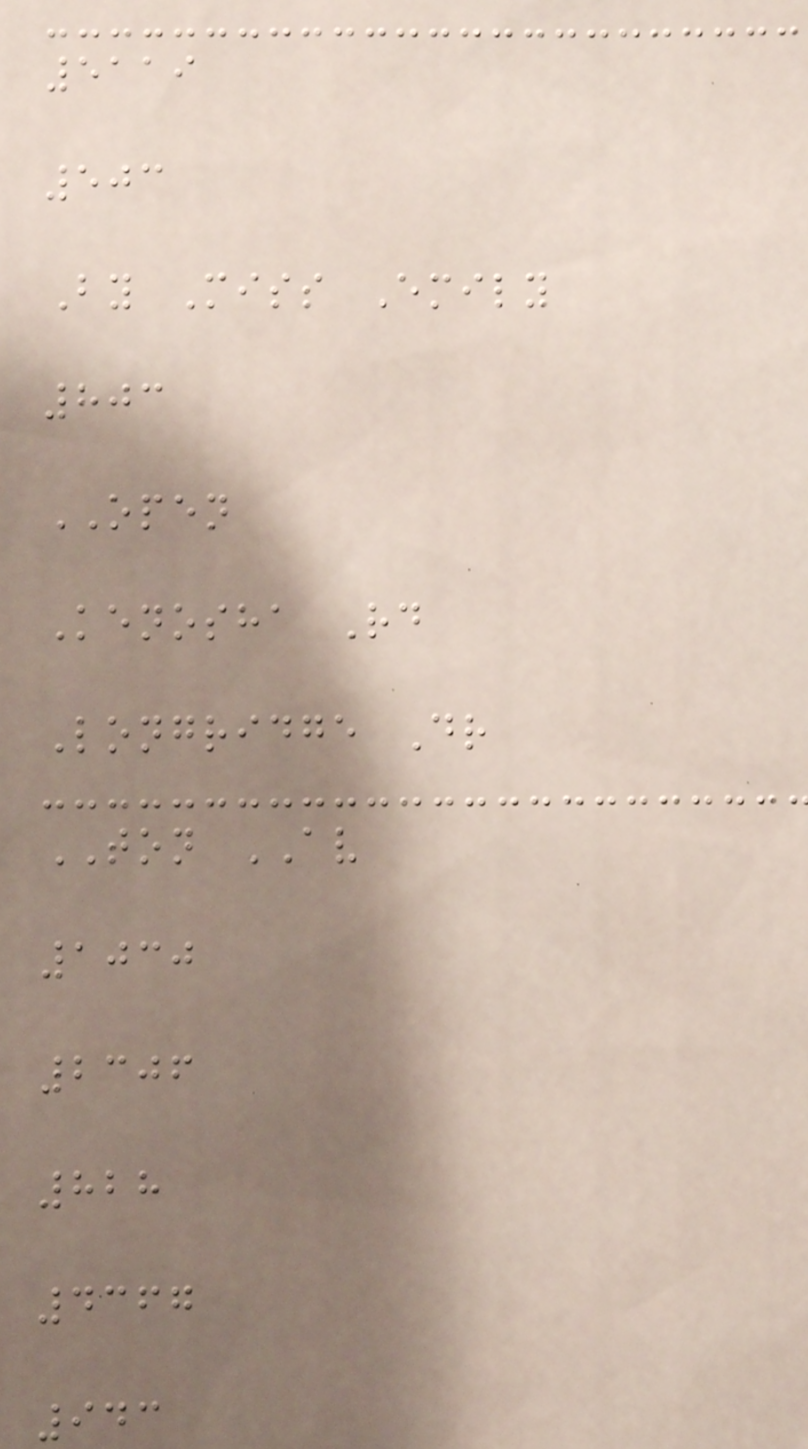5119
503
By Miss Emily
803
OPEN
Kenosha Rd
Longridge Dr
TON AV
1030
2306
828
4367
943
